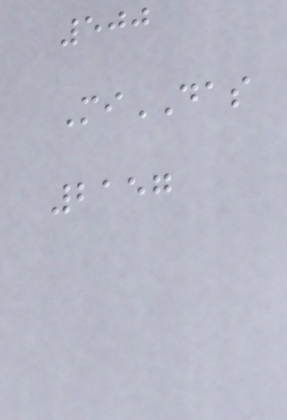500
MiDAS
2157
